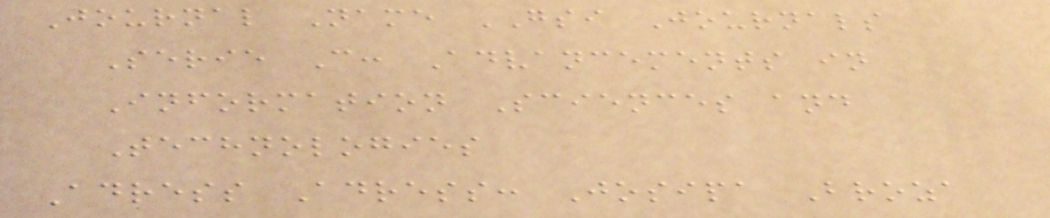Journal Name GSI Journals
Serie C: Advancements in
Information Sciences and
Technologies
Adress Adress: Josipa Broza
